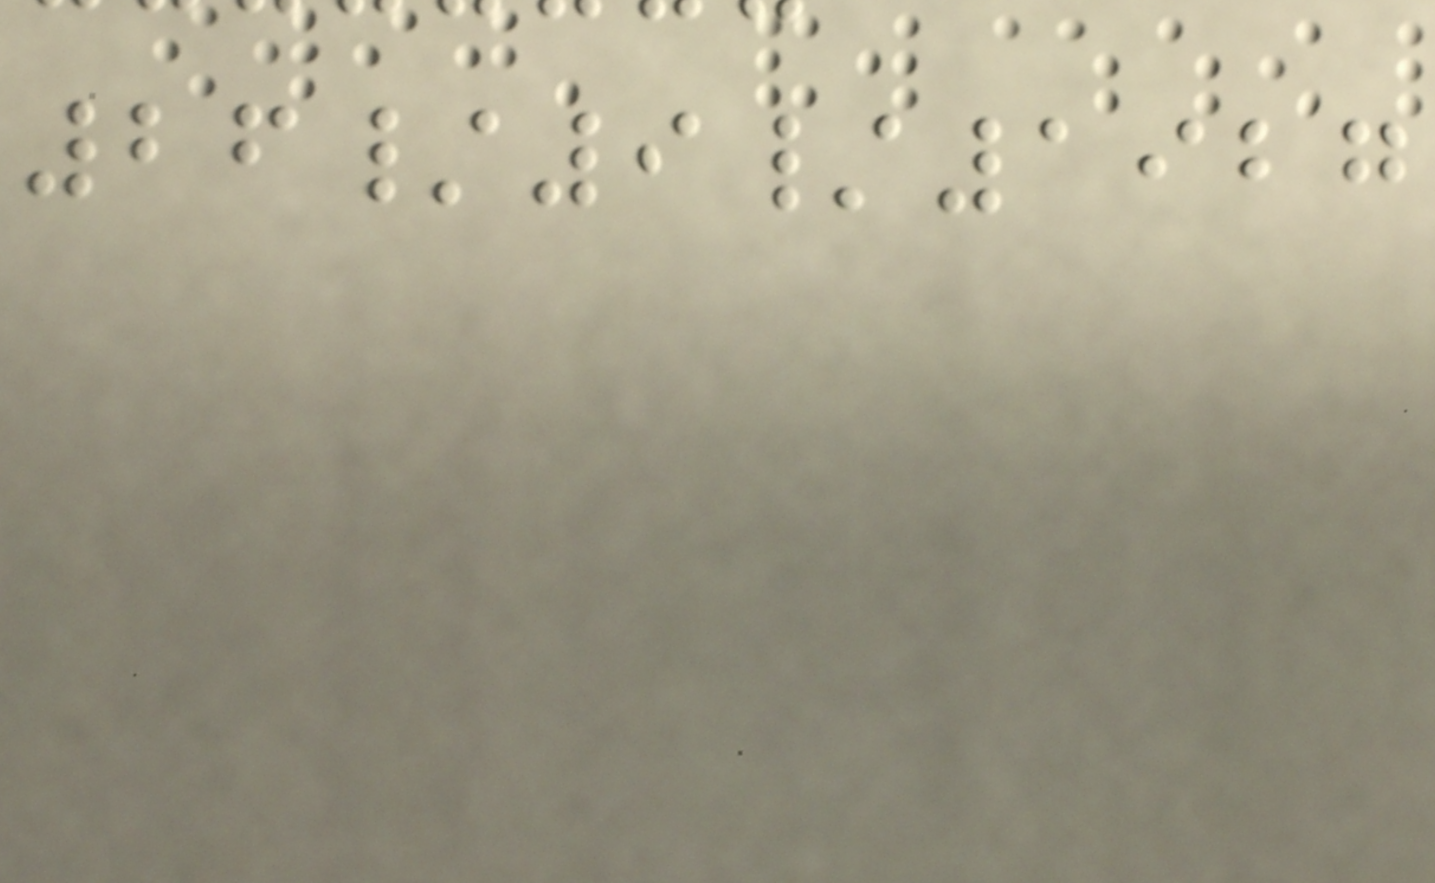26/9/1927
